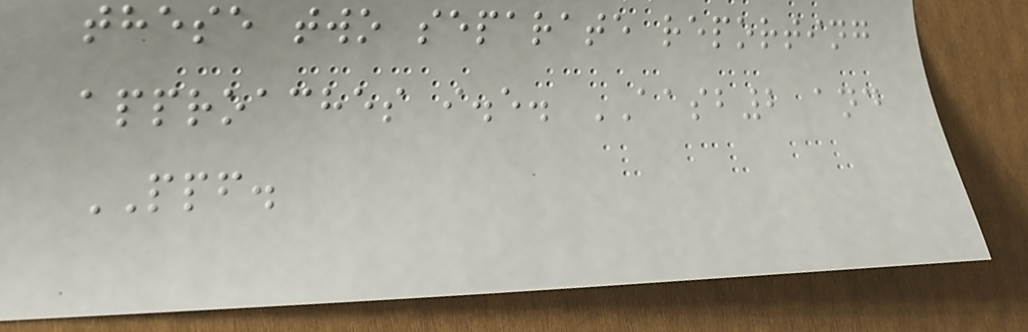these two separate reporting
approaches i.e. AASB2 and
PPF.
